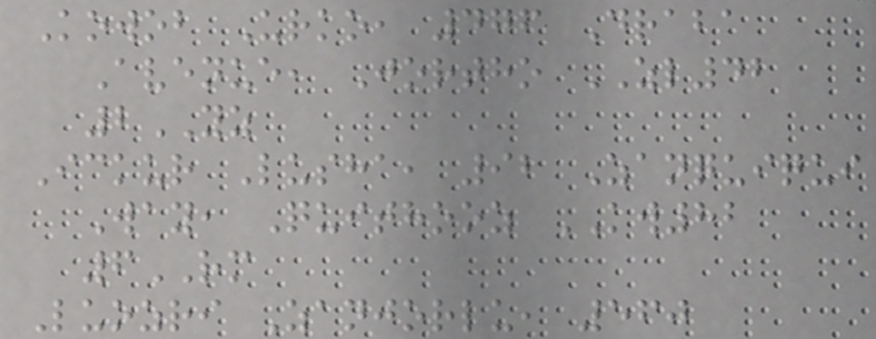Kowob Urko, 476 Draba
Avenue, Jortho ZL42
2YZ
Ickur Lusha, 92 Zanquiqui
Way, Quithooz KW82
6RM
Luozri Zanjorlu, 560
